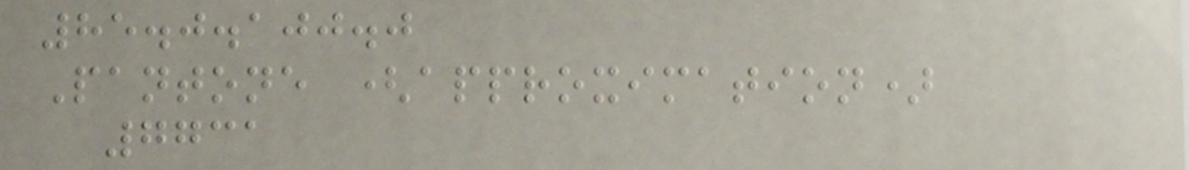85.0.100.0
Pantone (approximation)
7731
